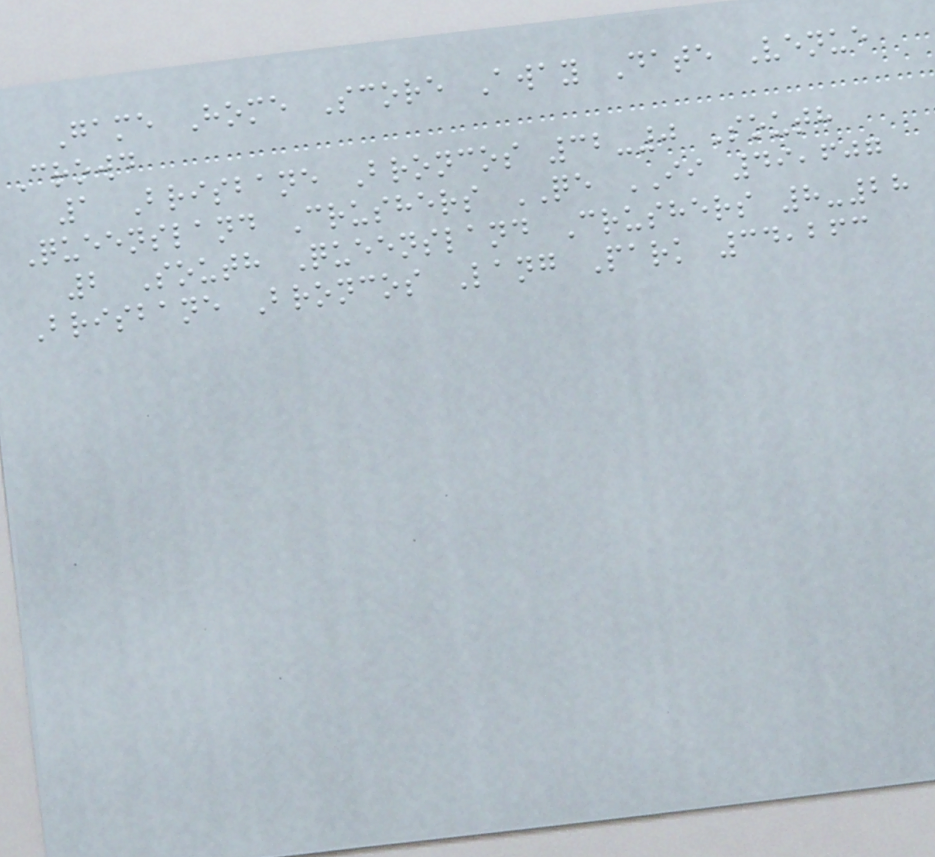Game Home Score Away Date Venue
Crowd
1 Brisbane Broncos 32-0 South
Queensland Crushers QE II 49,607
2 South Queensland Crushers 8-28
Brisbane Broncos Lang Park 34,263
